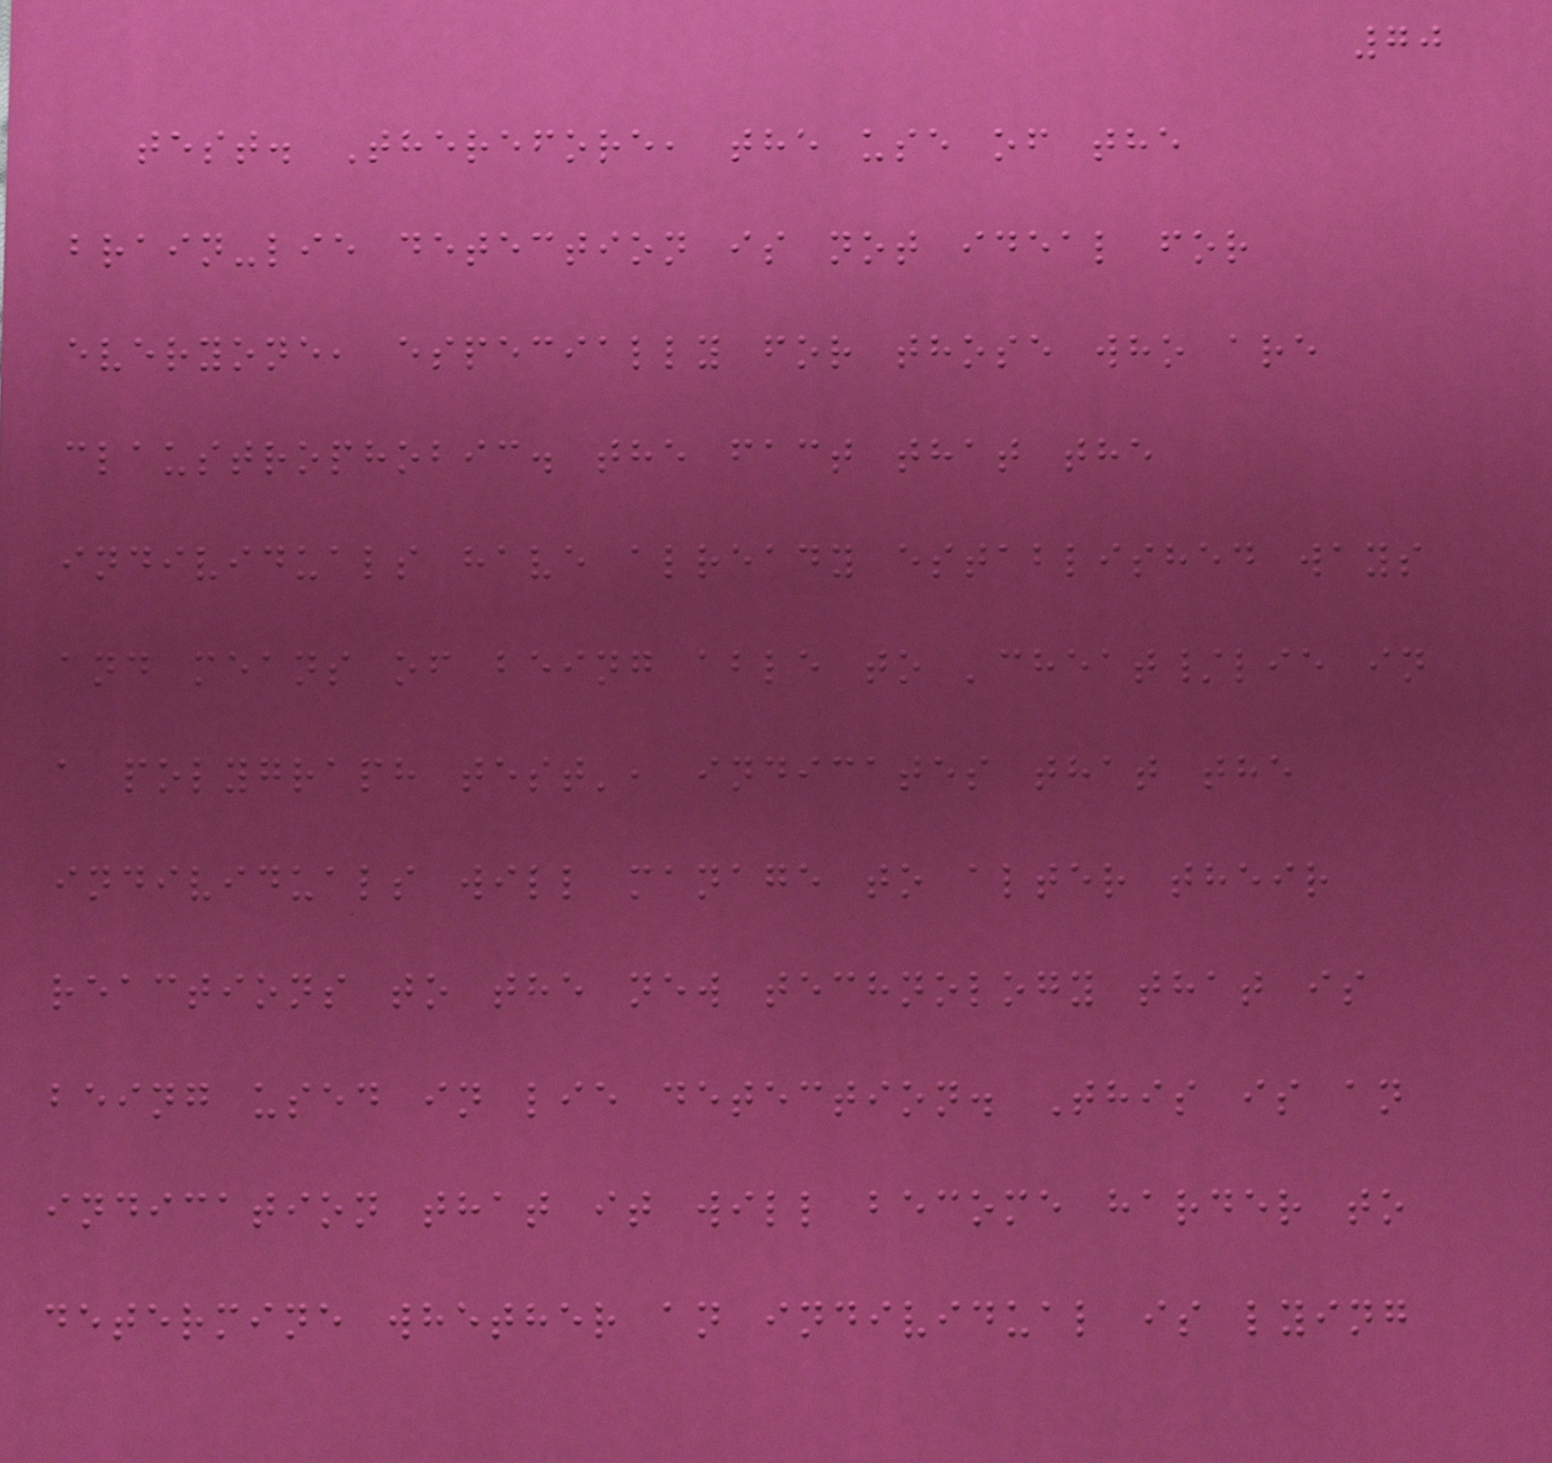70
test. Therefore, the use of the
brain-lie detection is not ideal for
everyone, especially for those who are
claustrophobic. the fact that the
individuals have already established ways
and means of being able to 'cheat/lie in
a polygraph test', indicates that the
individuals will manage to alter their
reactions to the new technology that is
being used in lie detection. This is an
indication that it will become harder to
determine whether an individual is lying
